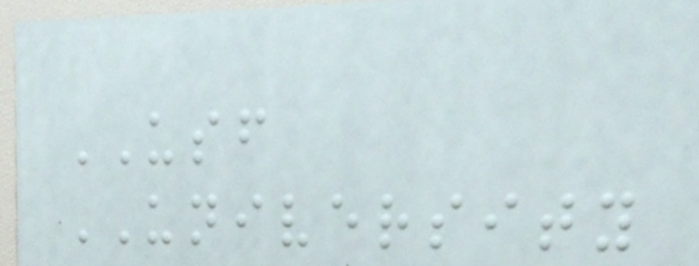USF
UNIVERSITY
